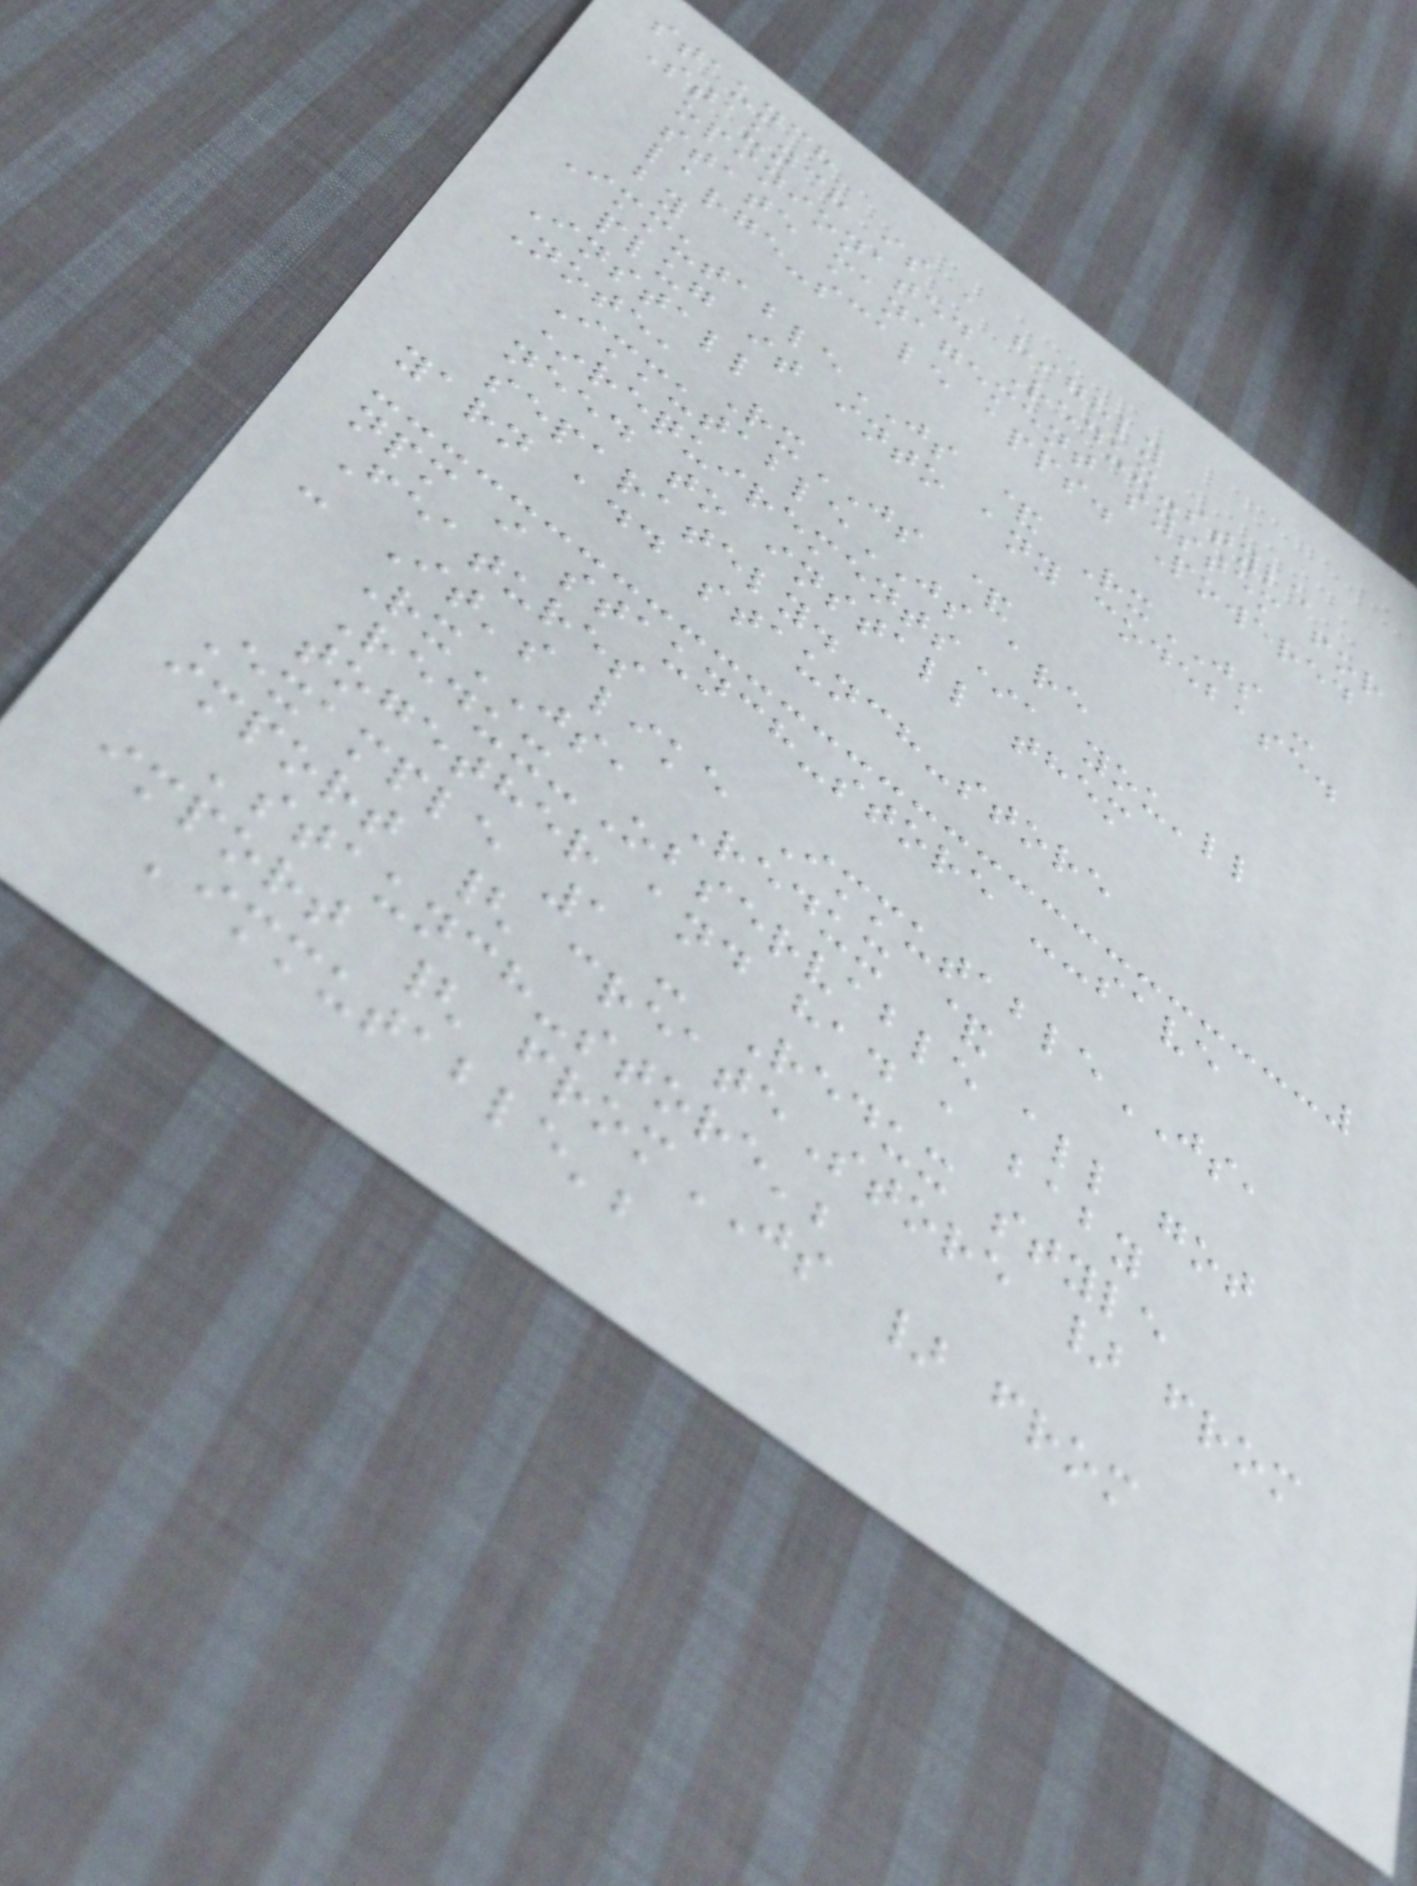staunch
Staunch is a highly
opinionated Redux-style
state management system for
large-scale apps. Powered
by
ImmutableJS & RxJS -
plug it into any codebase.
Install
Note, RxJS &
ImmutableJS are
*requirements*, you'll
need to install them
separately.
yarn add staunch-store
npm i staunch-store --save
Features
- It's like ImmutableJS,
RxJS, Redux &
Redux-Observable all got
together and had a baby
Example 1 - Redux style
import { createStore } from
'staunch-store';
import { fromJS } from
'immutable';
